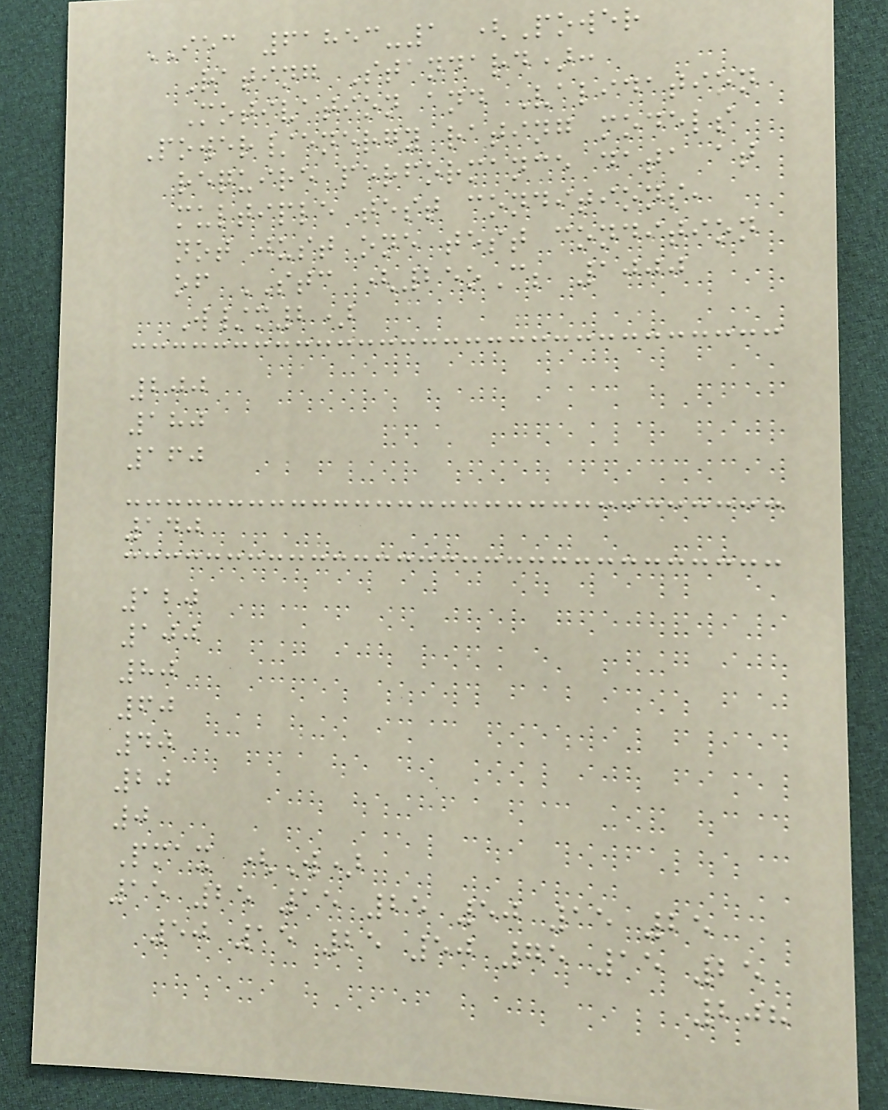IEC 61853-1 (Power
Rating Standard):
Motivation and Validation
Power/energy rating models
require performance data at
multiple test conditions,
not just one test condition
of STC (25oC; 1000
W/m2)
200
180
160
140
120
100
80
60
40
20
0
Pmax (W)
15 25 15 25 50 15 25
50 15 25 50 75 15 25
208
